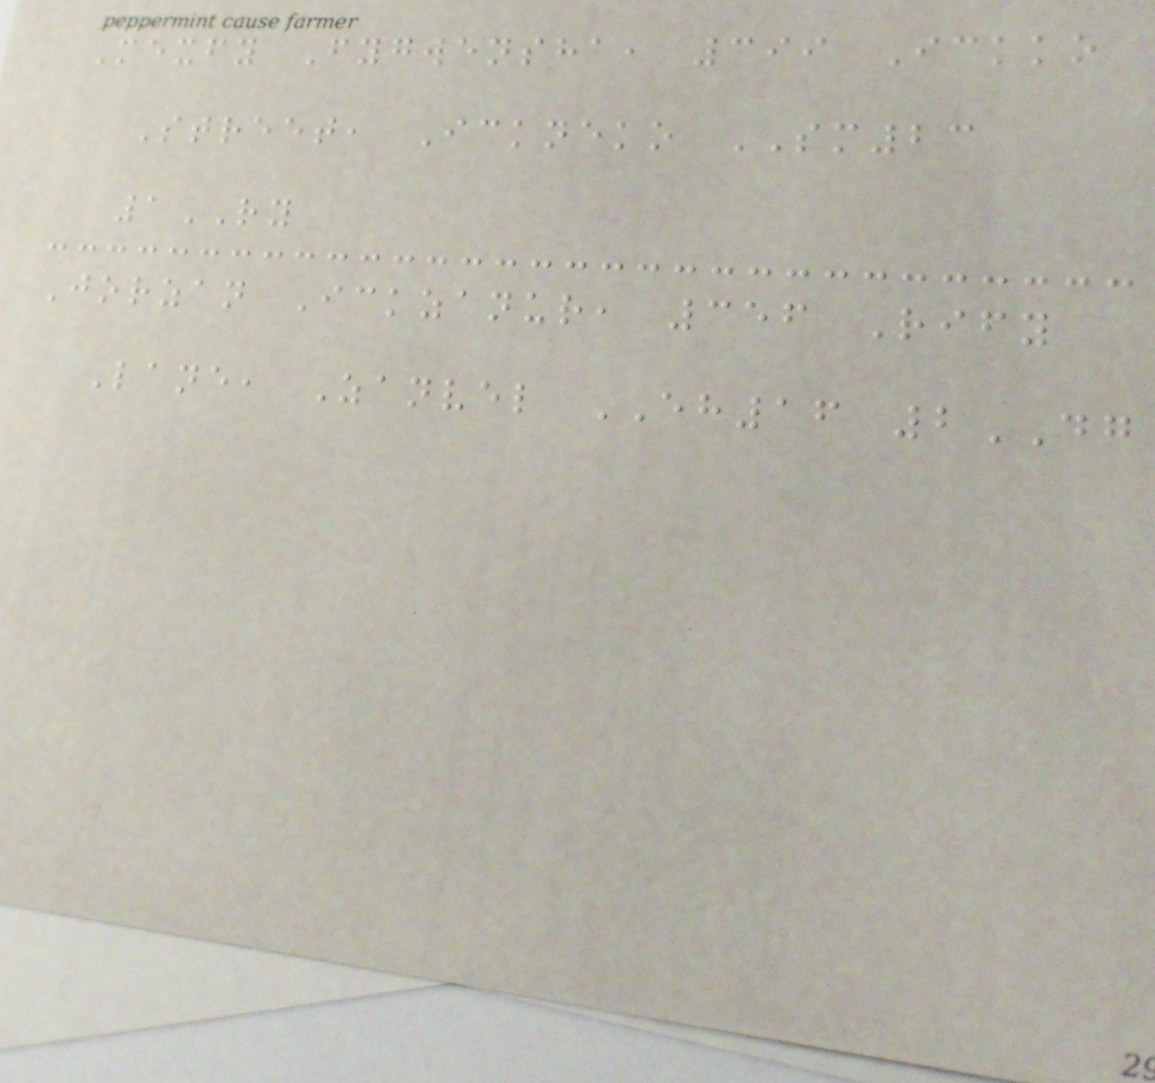Mexfy Fygwensha, 399 Ickko
Street, Ickneko SM23
1RY
Jorzan Ickzanur, 356 Rify
Lane, Zanvel EH16 2DG
